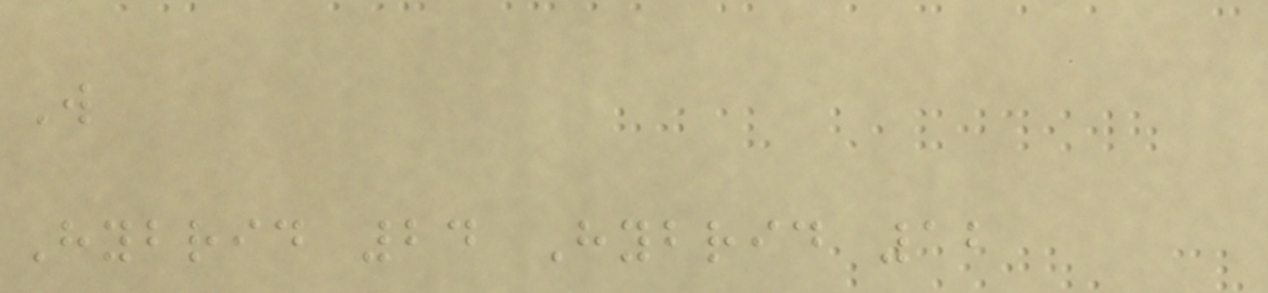W
Hybrid 24 Hybrid 12
